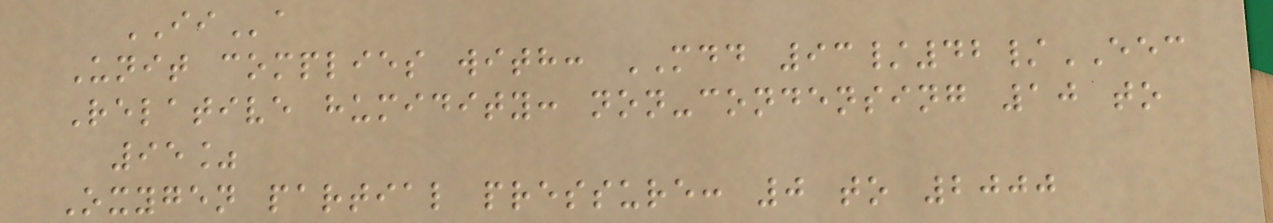IIa
Unit complies with: MDD 93/42/EEC
Relative humidity: non-condensing 10 to
95%
Oxygen partial pressure: 0 to 2000
